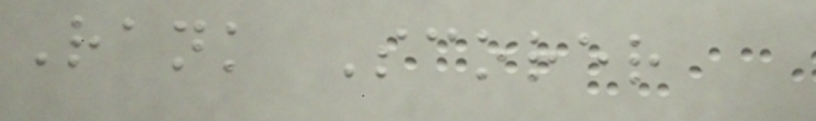Rank Scorer
